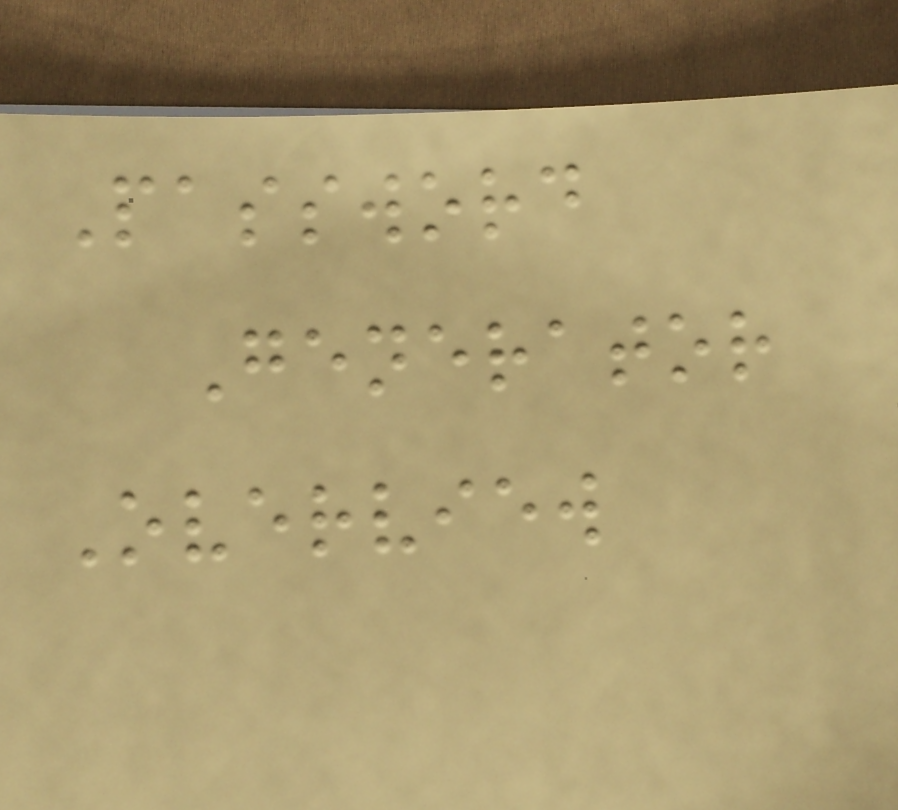Password
Generator
Overview
